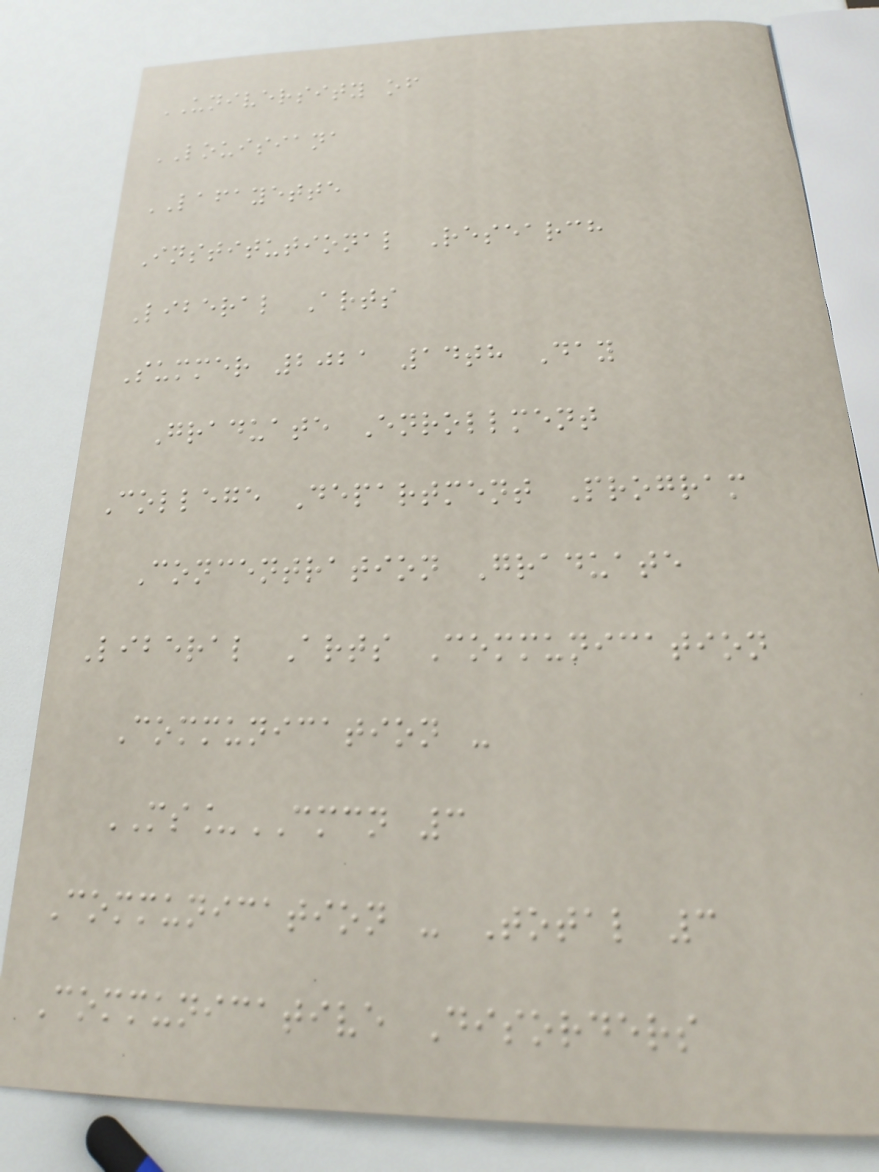UNIVERSITY of
LOUISIANA
LAFAYETTE
Institutional Research
Liberal Arts
Summer 2021 14th Day
Graduate Enrollment
College Department Program
Concentration Graduate
Liberal Arts Communication
Communication -
MS_CMCN 3
Communication - Total 3
Communicative Disorders
